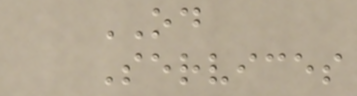OD
Services
